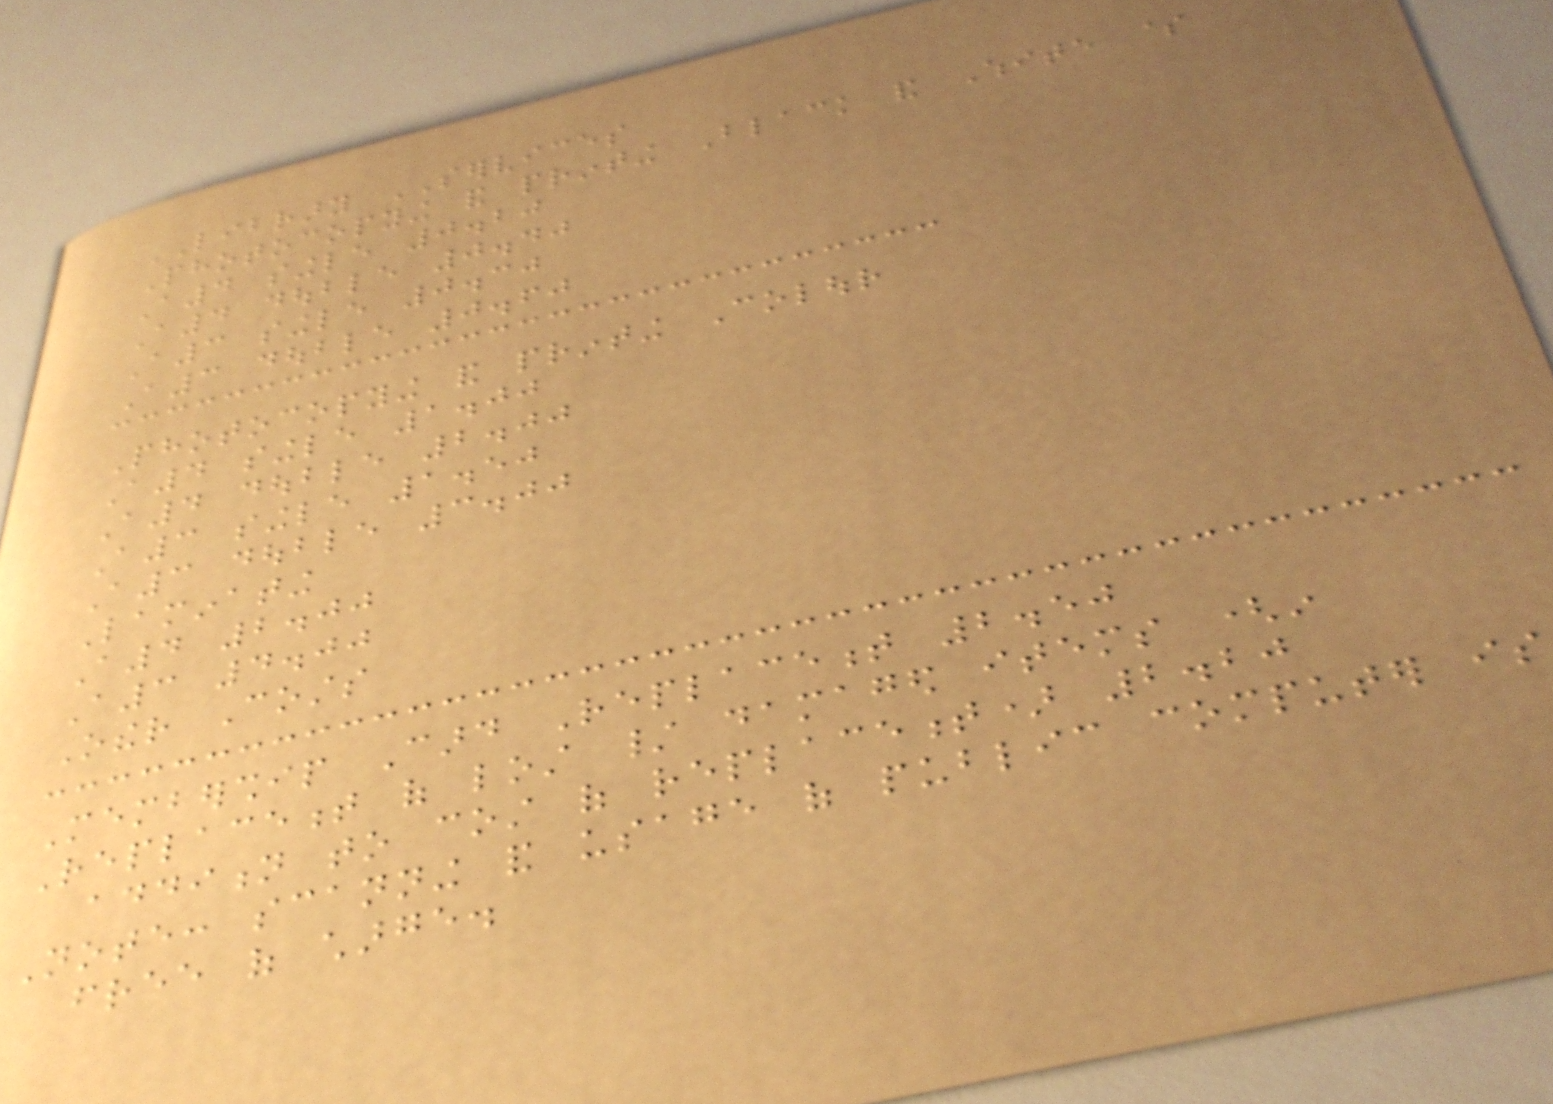LIBRARY SERVICES
Photocopying and printing Black and White $
A4 single 0.20
A4 double 0.40
A3 single 0.30
A3 double 0.60
Photocopying and printing Colour
A4 single 1.00
A4 double 2.00
A3 single 1.50
A3 double 3.00
Laminating
A4 2.00
A3 4.00
Other Costs
Membership Card Replacement 2.50
Replacement of lost / damaged items (in
addition to cost of replacement) 2.20
Note: scanning and usage of public computer is
free of charge.
